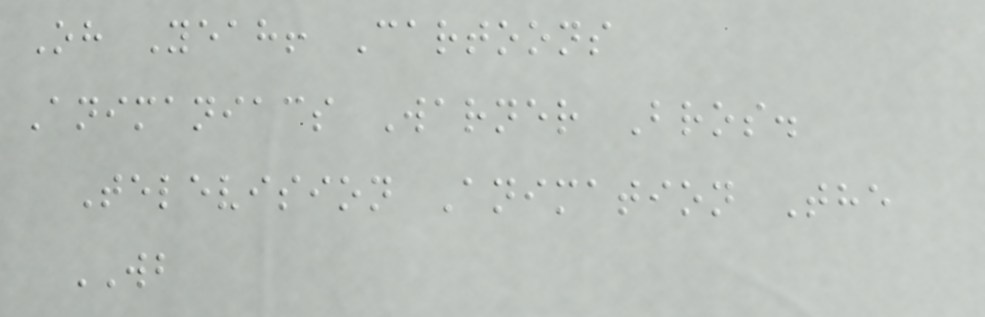Oh Yeah! Cartoons
Animaniacs Warner Bros.
Television Animation The
WB
